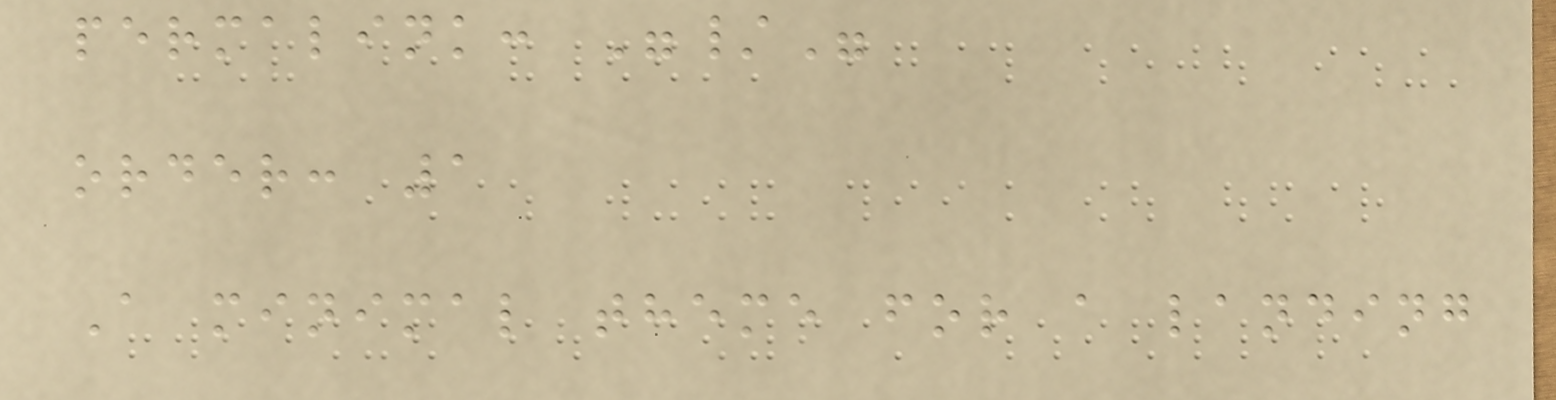permalink: "/"
order: 1
A minimal theme for a landing
